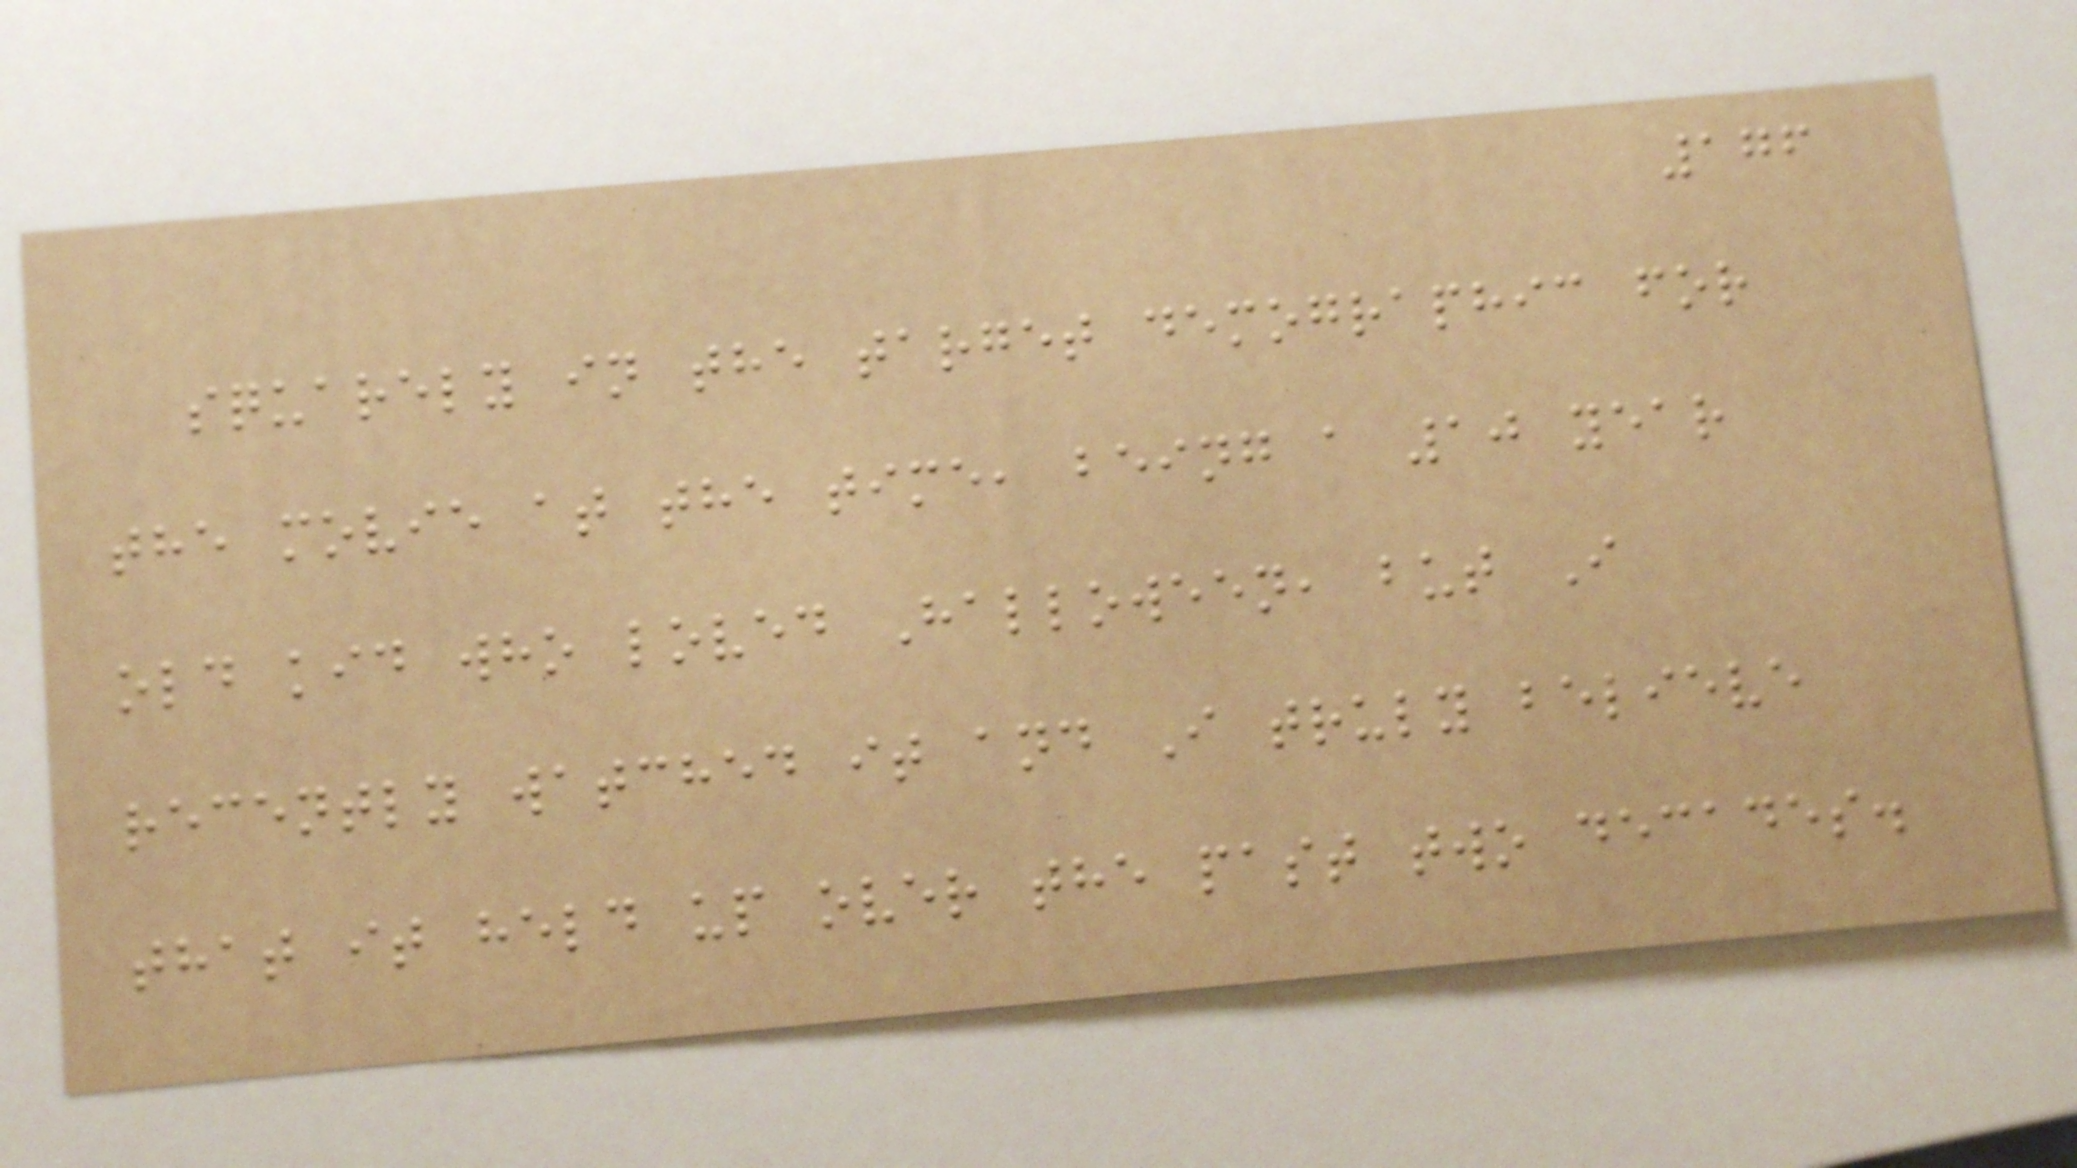176
squarely in the target demographic for
the movie at the time, being a 10 year
old kid who loved Halloween, but I
recently watched it and I truly believe
that it held up over the past two decades.
